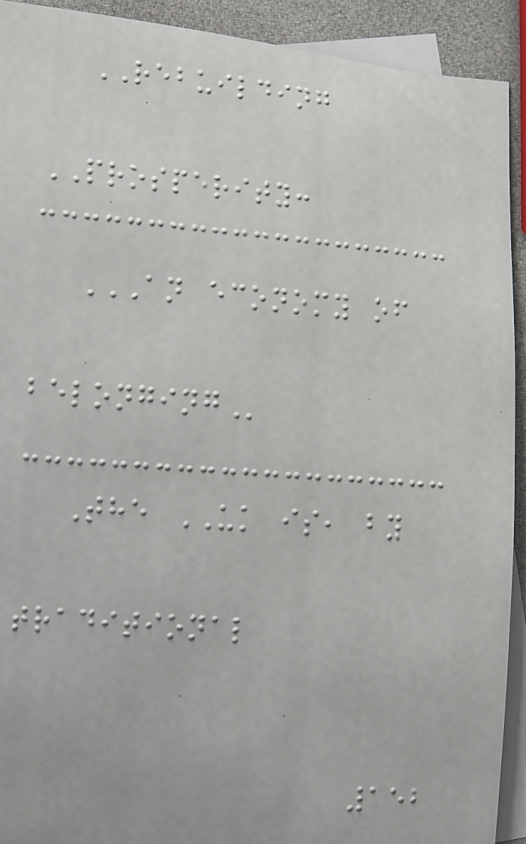REBUILDING
PROSPERITY:
AN ECONOMY OF
BELONGING
The UK is, by
traditional
152
